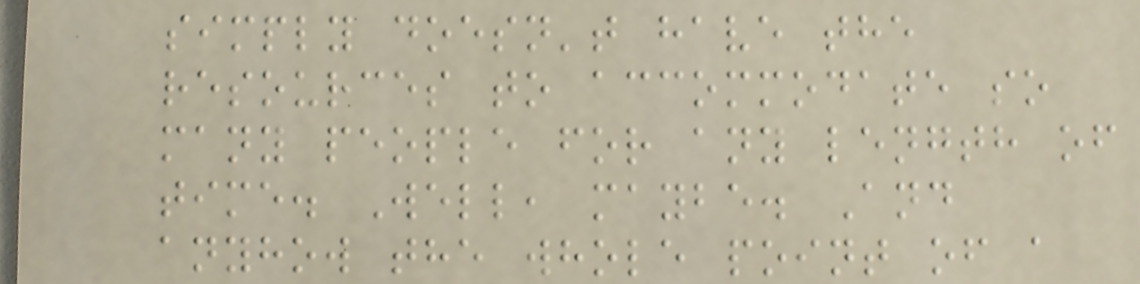simply doesn't have the
resources to accommodate so
many people for any length of
time. Well, maybe. And
anyhow the whole point of a
